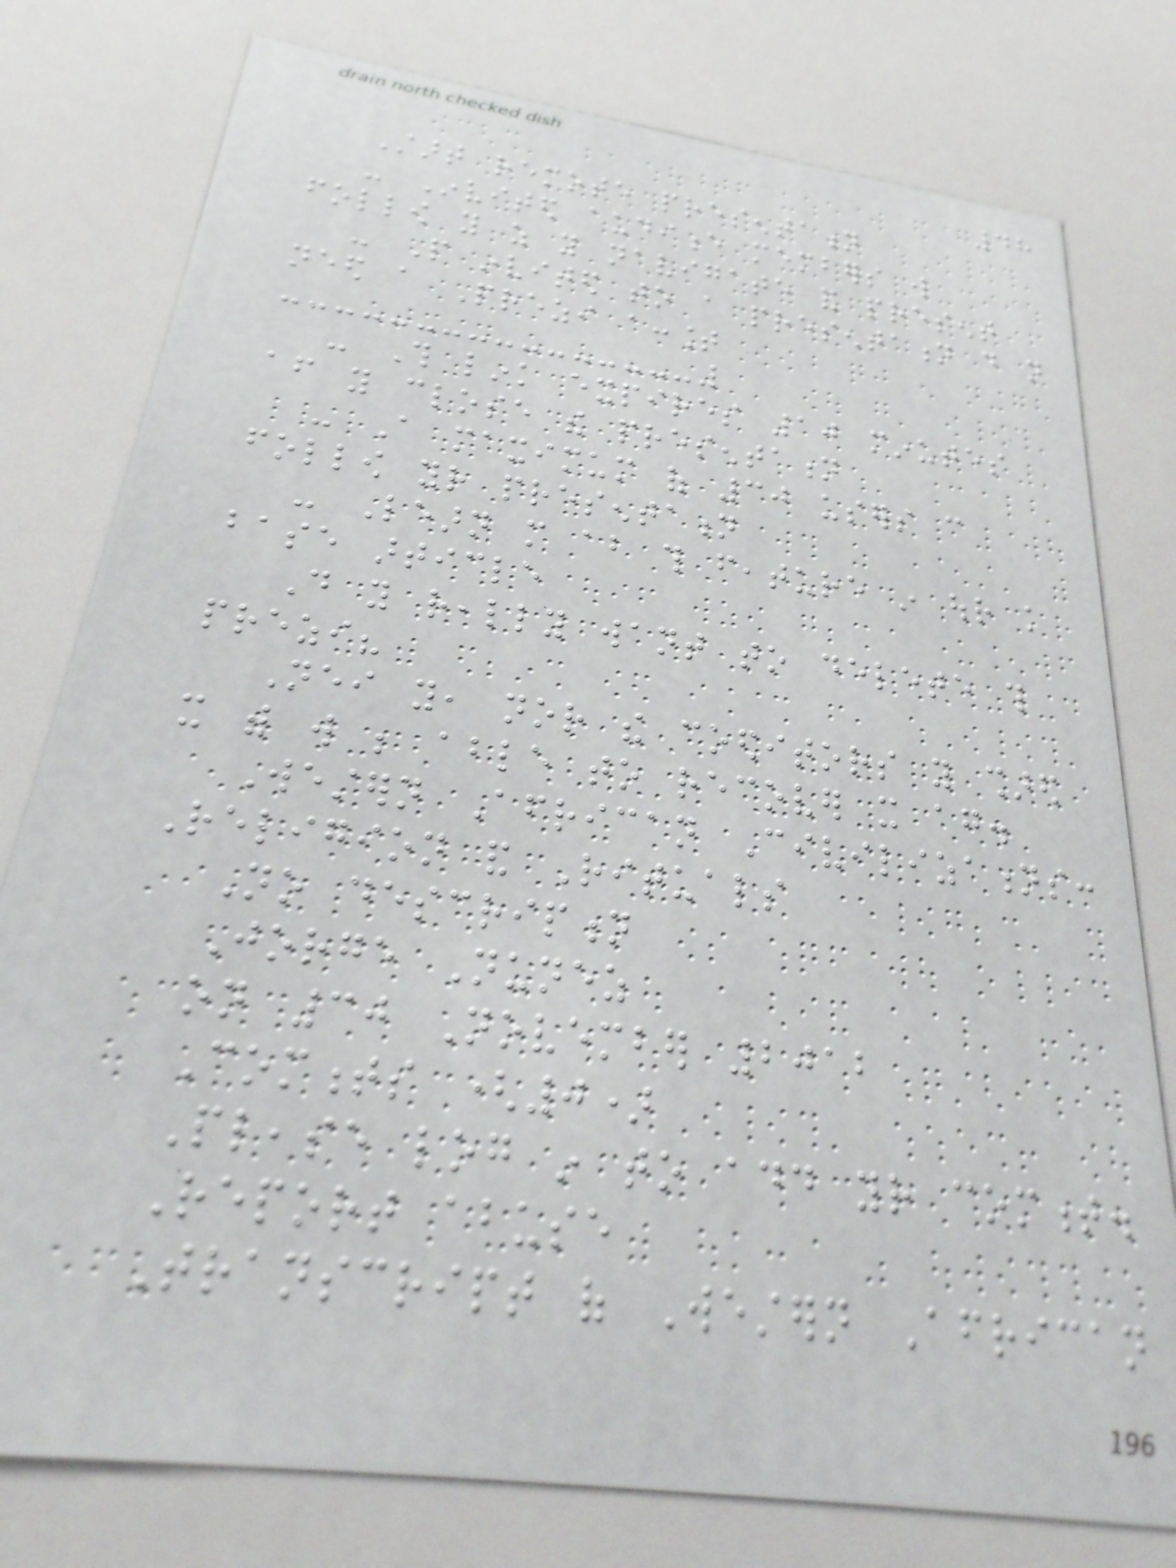48
Start remote presentation
- Invited audience members will
follow you as you navigate and present
- People invited to a presentation do not
need a Prezi account
- This link expires 10 minutes
after you close the presentation
- A maximum of 30 users can
follow your presentation
- Learn more about this feature in our knowledge
base article
Do you really want to delete this
prezi?
Neither you, nor the coeditors you shared
it with will be able to recover it again.
Western African Civilizations:
Religion and Rituals
No description
Jorge Nunez
on 30 November 2012
Comments (0)
Please log in to add your comment.
Report abuse
Transcript of Western African
